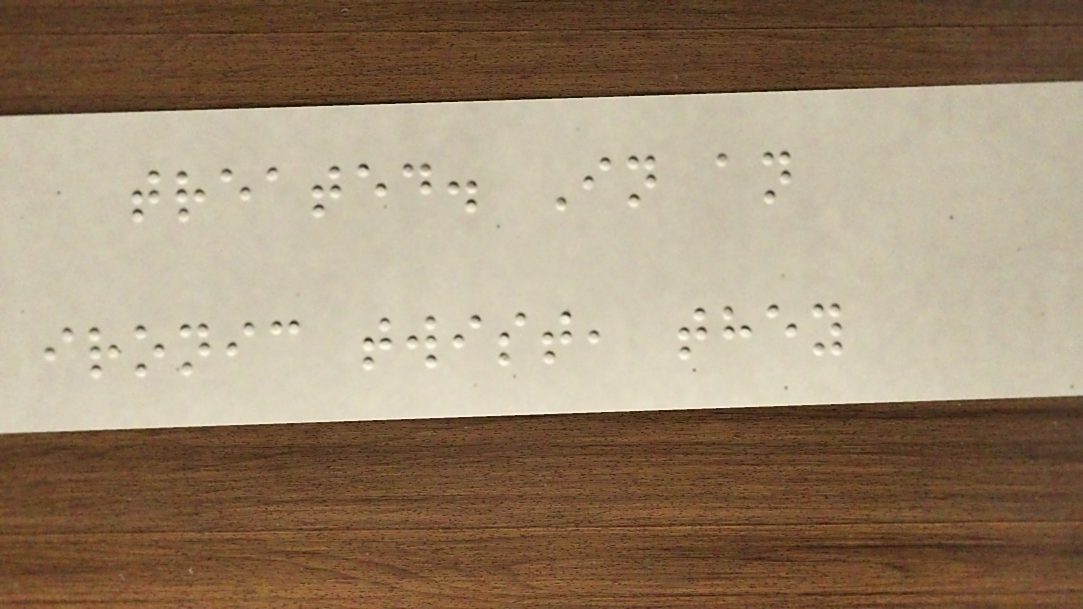treated. In an
ironic twist, they
